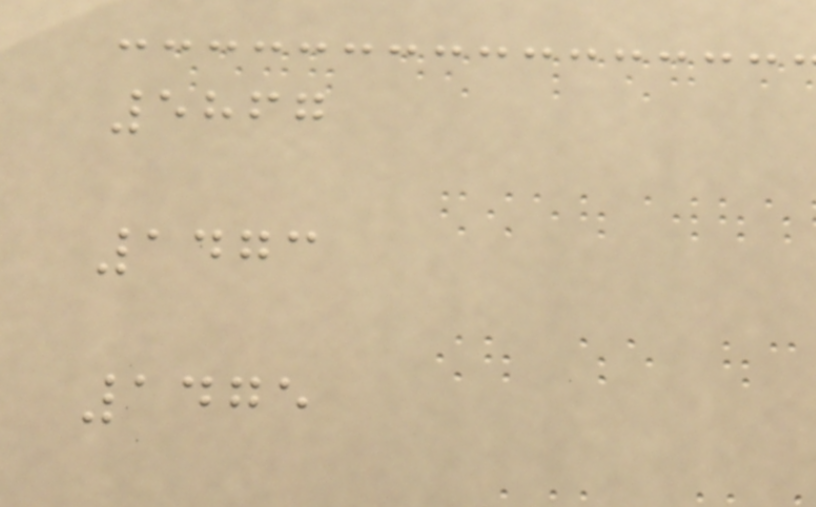5867
1473
1475
